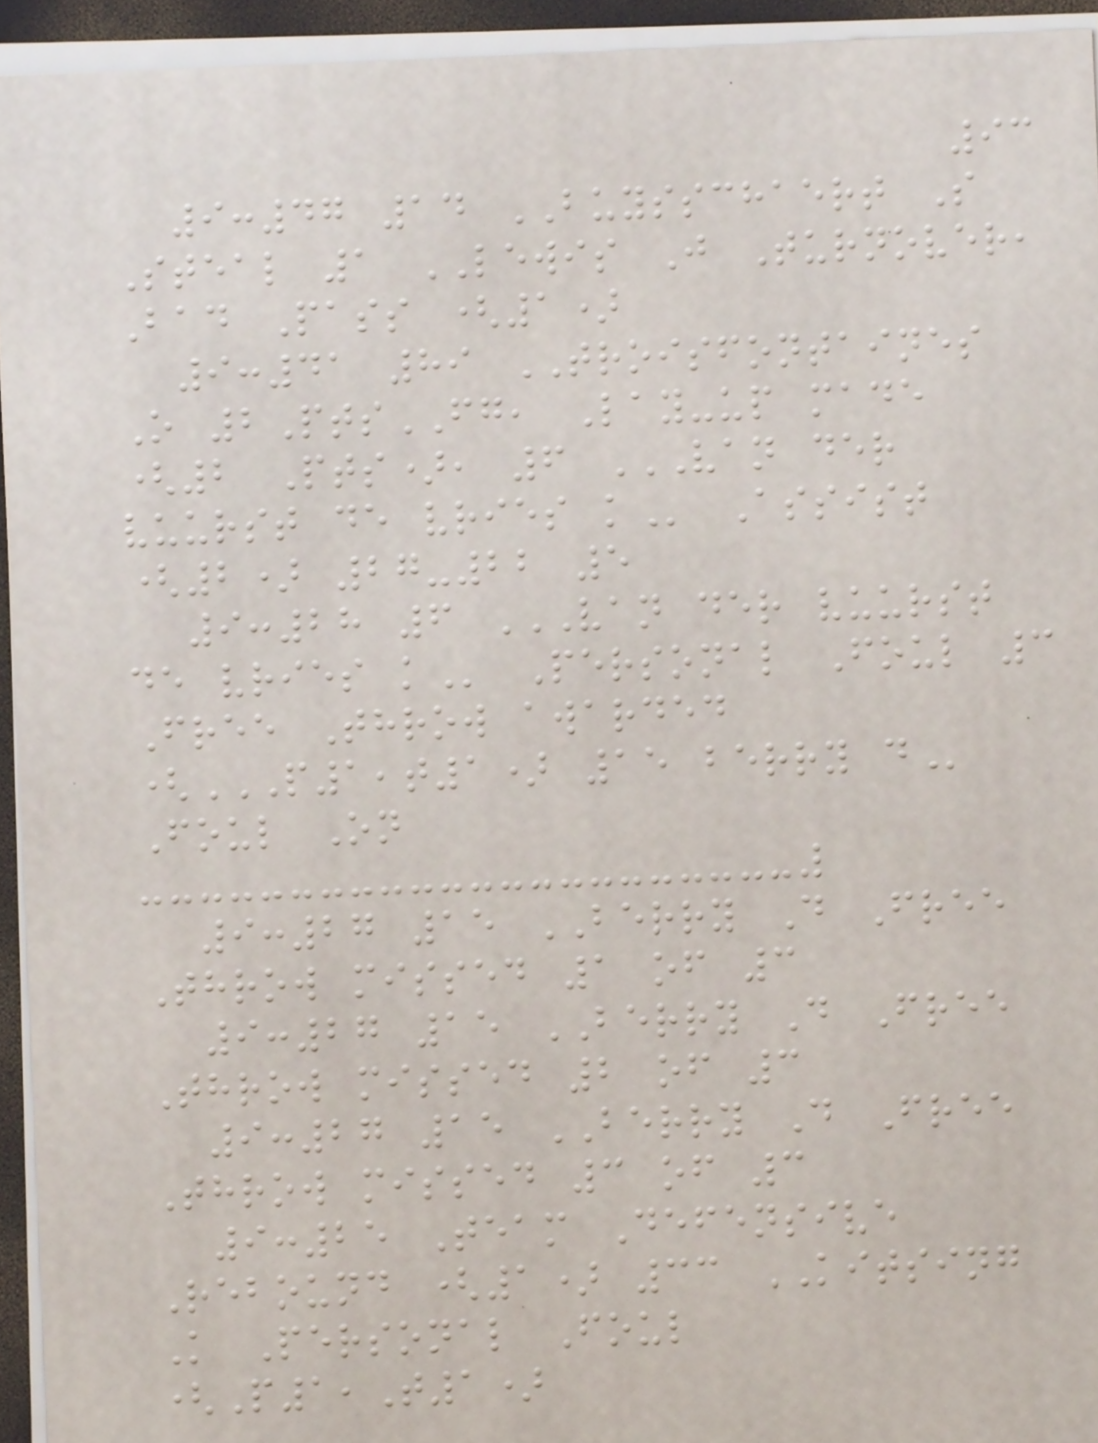93
9:47 14 BUYSSCHAERT S
Steal 1 LEWIS J Turnover,
Bad Pass (1)
9:41 89 TROISFONTAINES
O 2PtsFG, Lay-up made
(2 Pts), 6 VAN DER
VUURST DE VRIES K Assist
(2) 27-22 5
9:28 6 VAN DER VUURST
DE VRIES K Personal Foul 3
Free Throw awarded
(P1,T1) 15 BERRY D
Foul On
9:27 15 BERRY D Free
Throw missed 1 of 3
9:27 15 BERRY D Free
Throw missed 2 of 3
9:27 15 BERRY D Free
Throw missed 3 of 3
9:25 Team Defensive
Rebound (1) 33 KITSING
K Personal Foul
(P1,T1)
